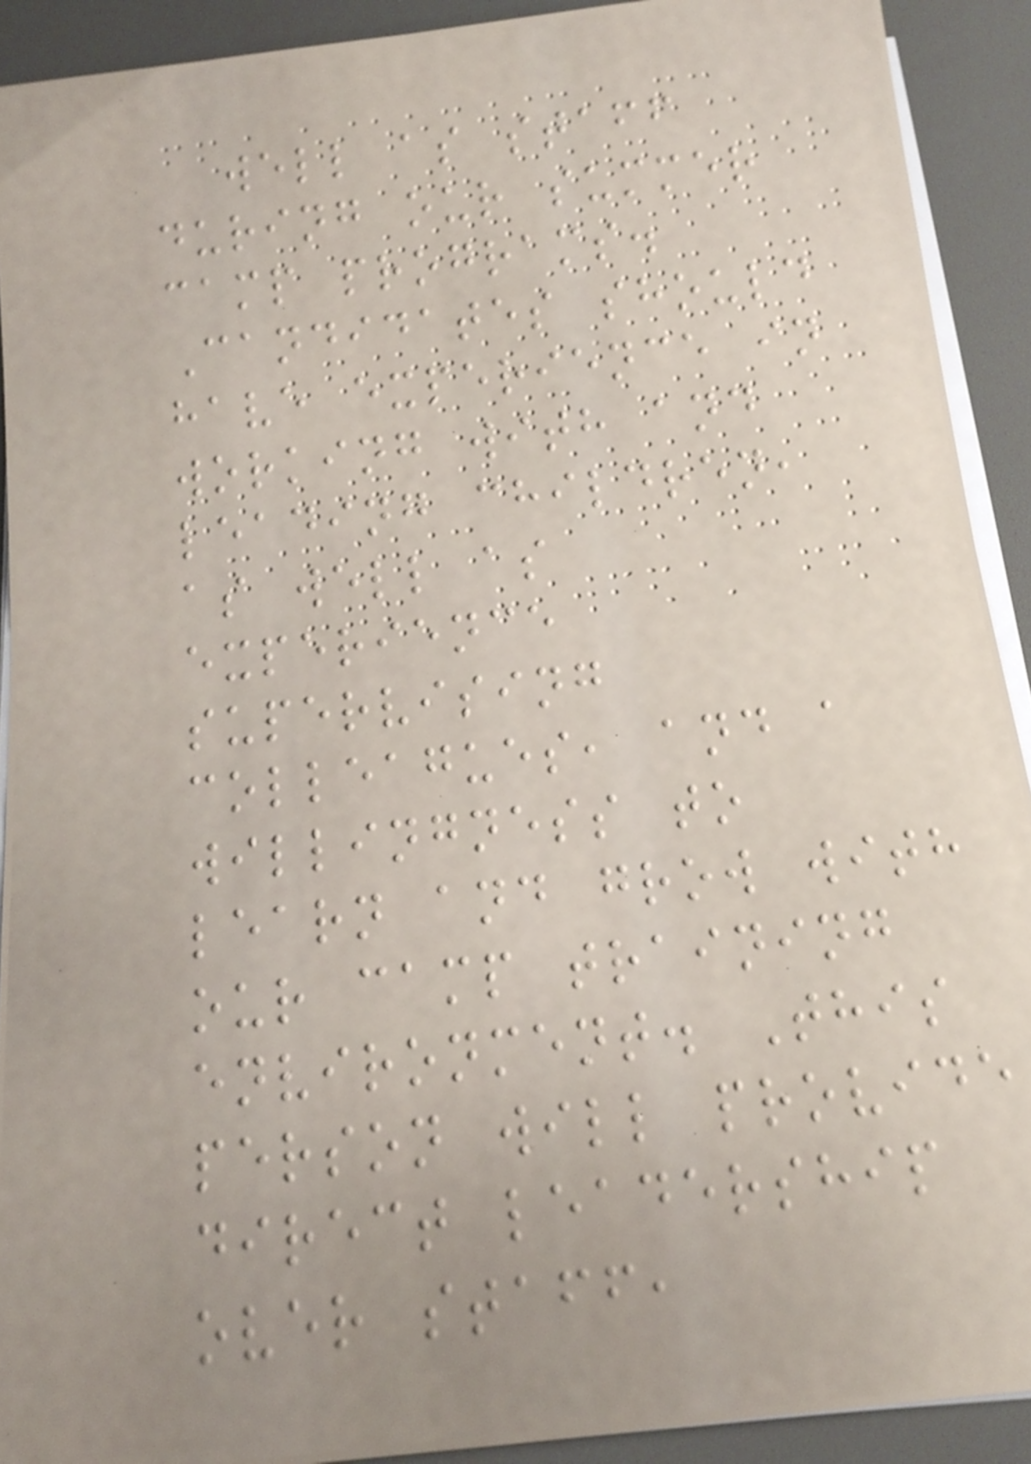well as staff
during our summer
camp programs.
Candidates should
have experience in
working with and
leading children,
as well as
experience
supervising
colleagues, and a
willingness to
learn and grow with
our camp training
environment. This
person will provide
direct leadership
over staff,
